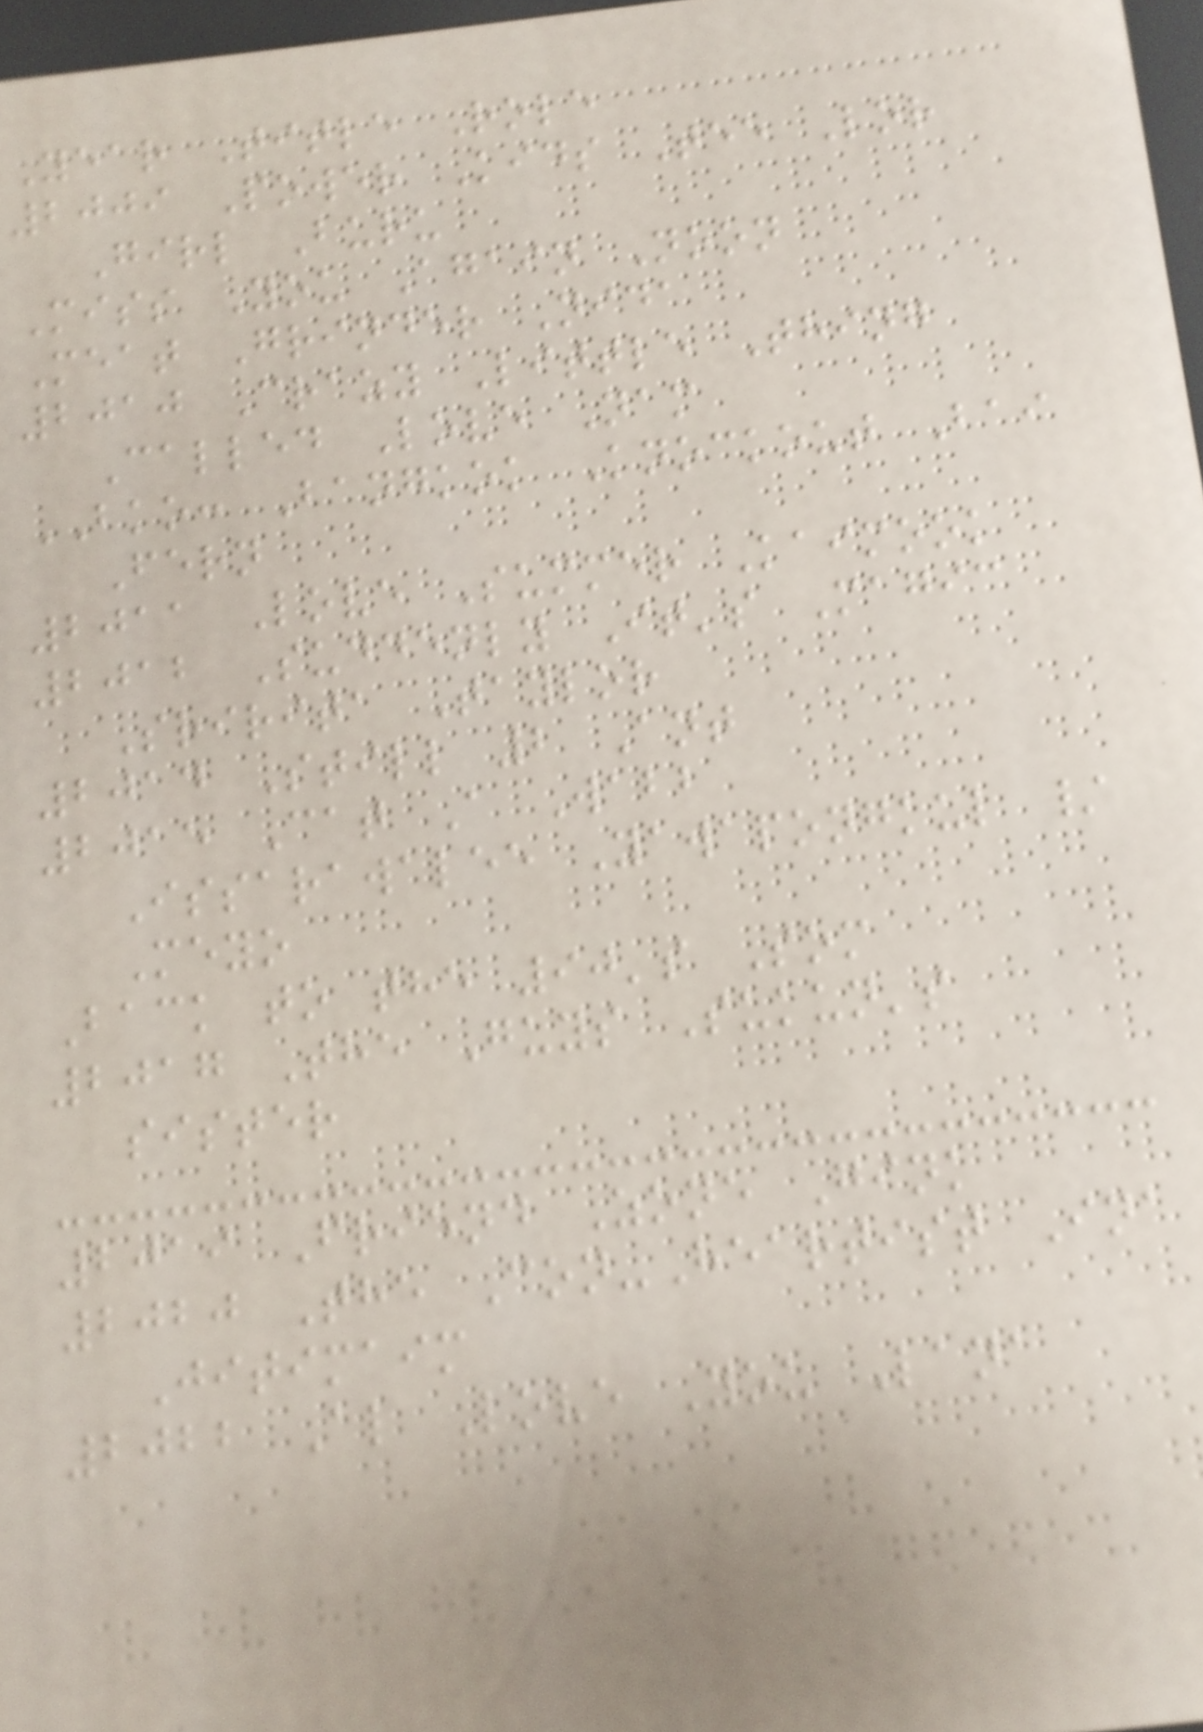Year Title Role
2009 Power Kids Tee Lor
Girl Buru
Miss You Again Noon
Meat Grinder Nida
2010 Crazy Little Thing
Called Love Nam
BKO: Bangkok Knockout Bai
Fern
2011 Love Summer Kaimook
2012 Suddenly It's Magic
Sririta Taylor
2014 Still 2 Ant
2015 Cat A Wabb
Issarawalee Yawapongkul /
Meyo
Back to the 90's Som
2017 The Guys Sukun's
sister
2019 Friend Zone Gink
2020 The Con-Heartist Ina
Jitimaim
2022 Al Love You Lana
